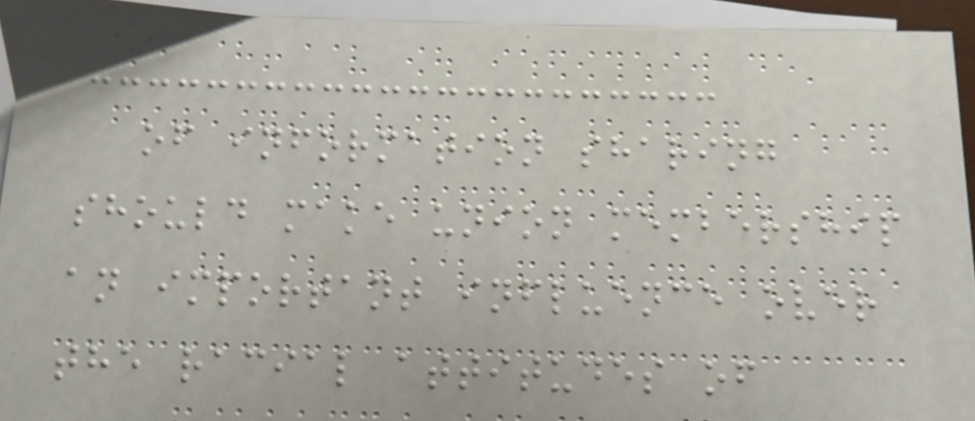of information sharing
should make union membership
an important influence over
the racial attitudes of
